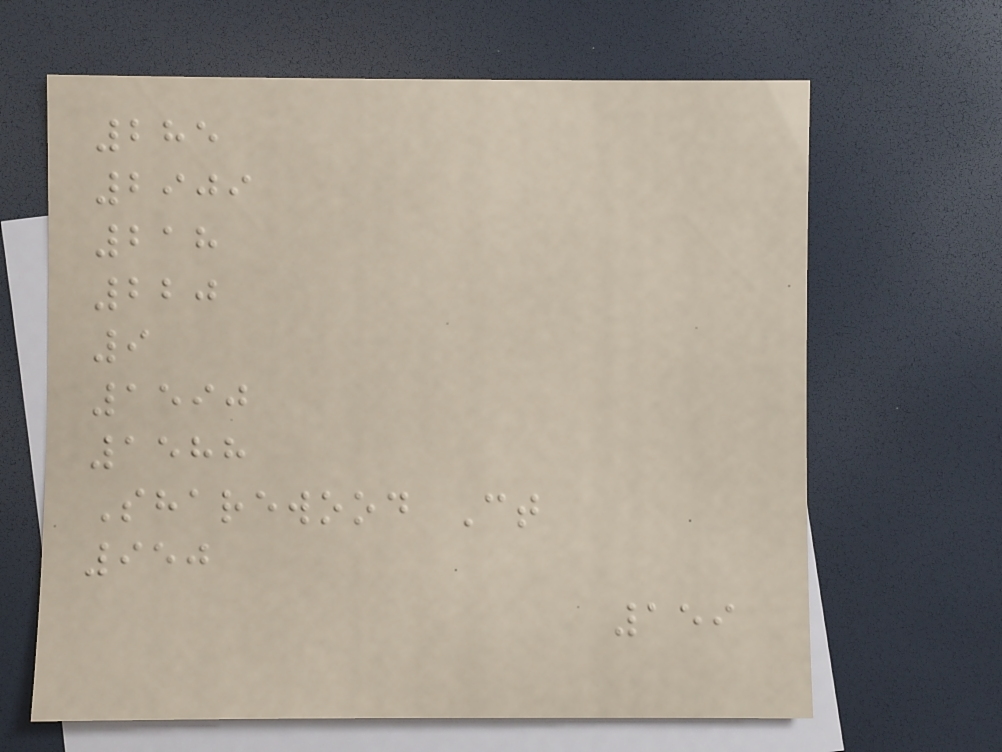285
2909
218
220
9
1590
1588
Sharewood Ct
950
159
